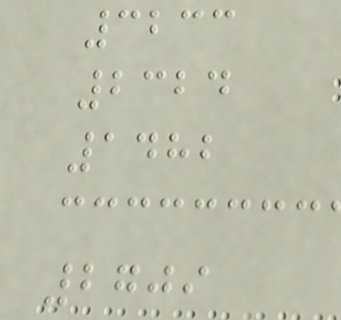3233
2324
1482
2709
